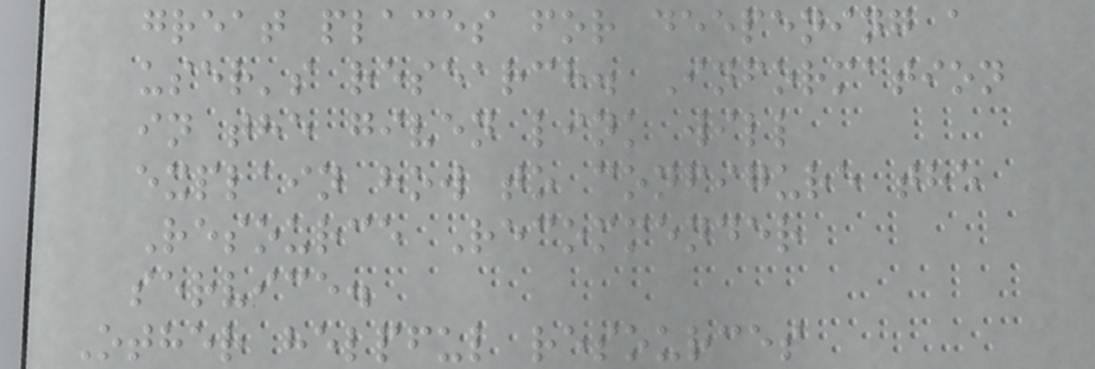great places for deepening a
user's research. Information
in the given link will
explain how to configure the
Resource Recommender
service.
Other helpful resources
